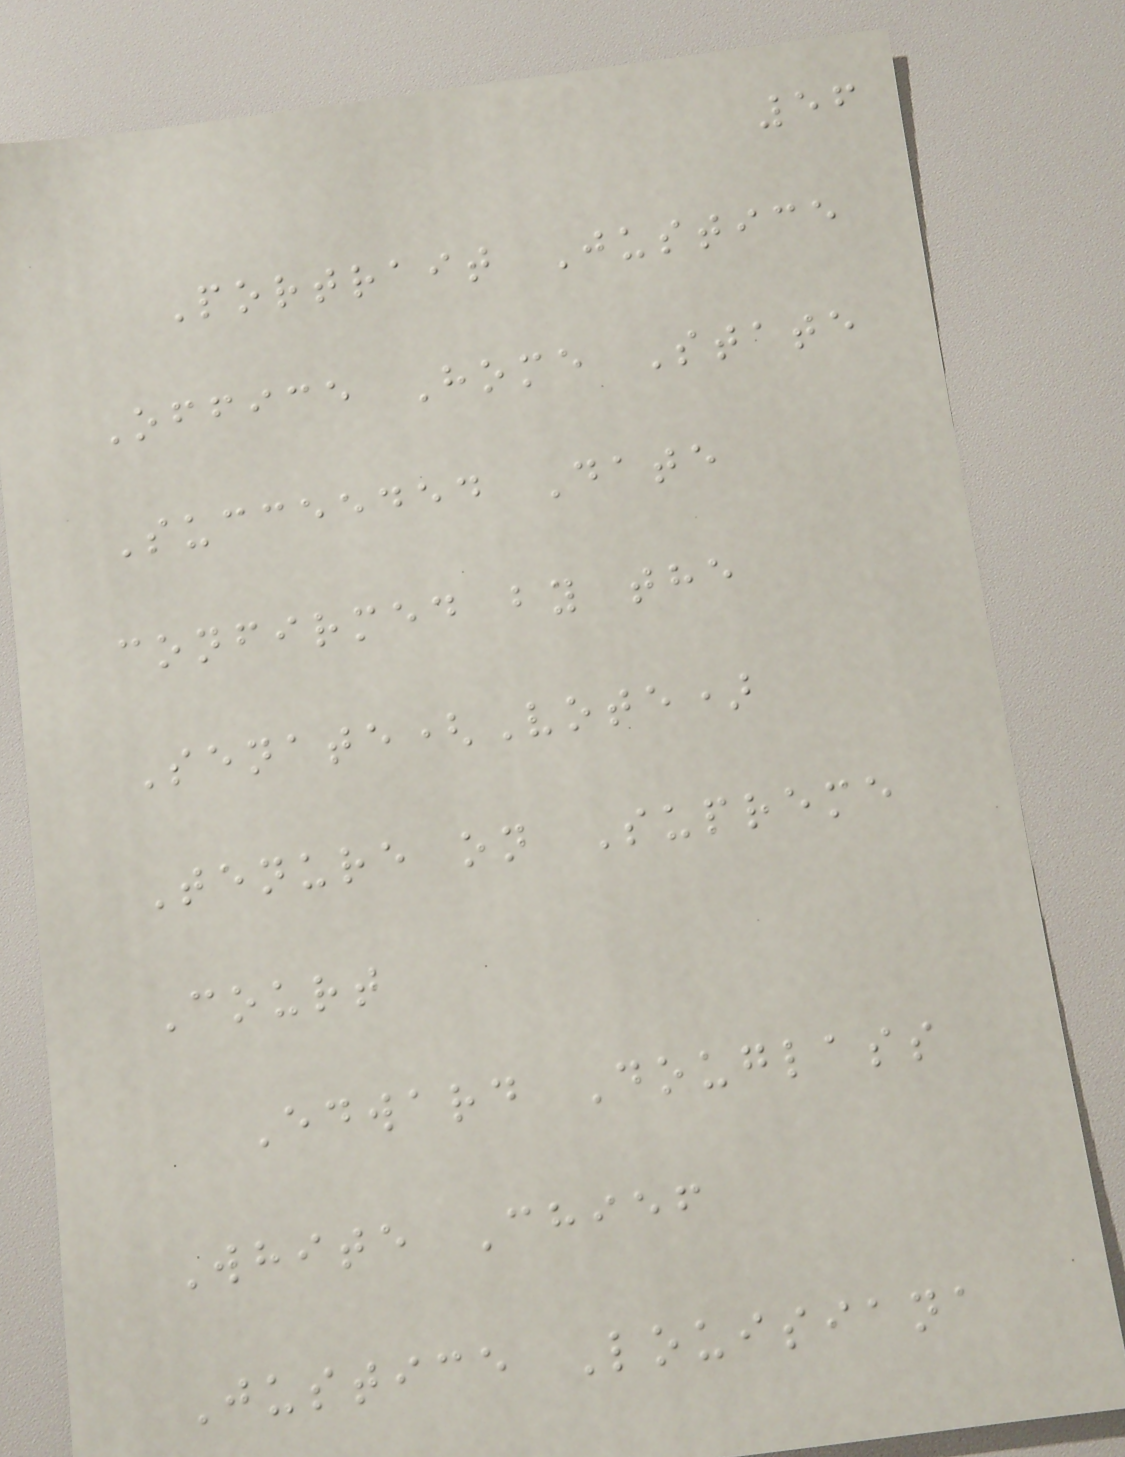56
Portrait Justice
Office Home State
Succeeded Date
confirmed by the
Senate(Vote)
Tenure on Supreme
Court
Edward Douglass
White Chief
Justice Louisiana
